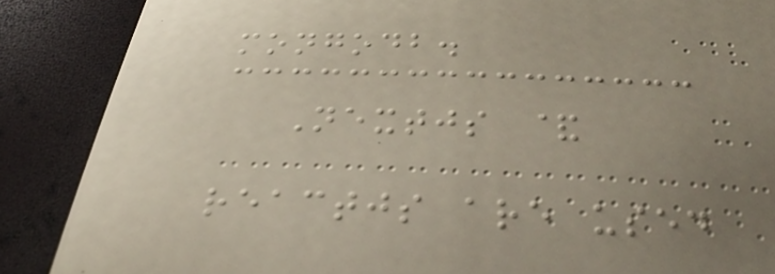mongodb.
Nextjs &
reactjs are used
